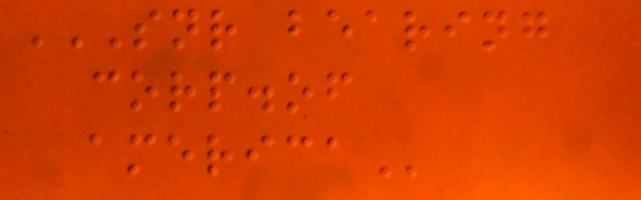SNR BEARING
CORP.OF
AMERICA
